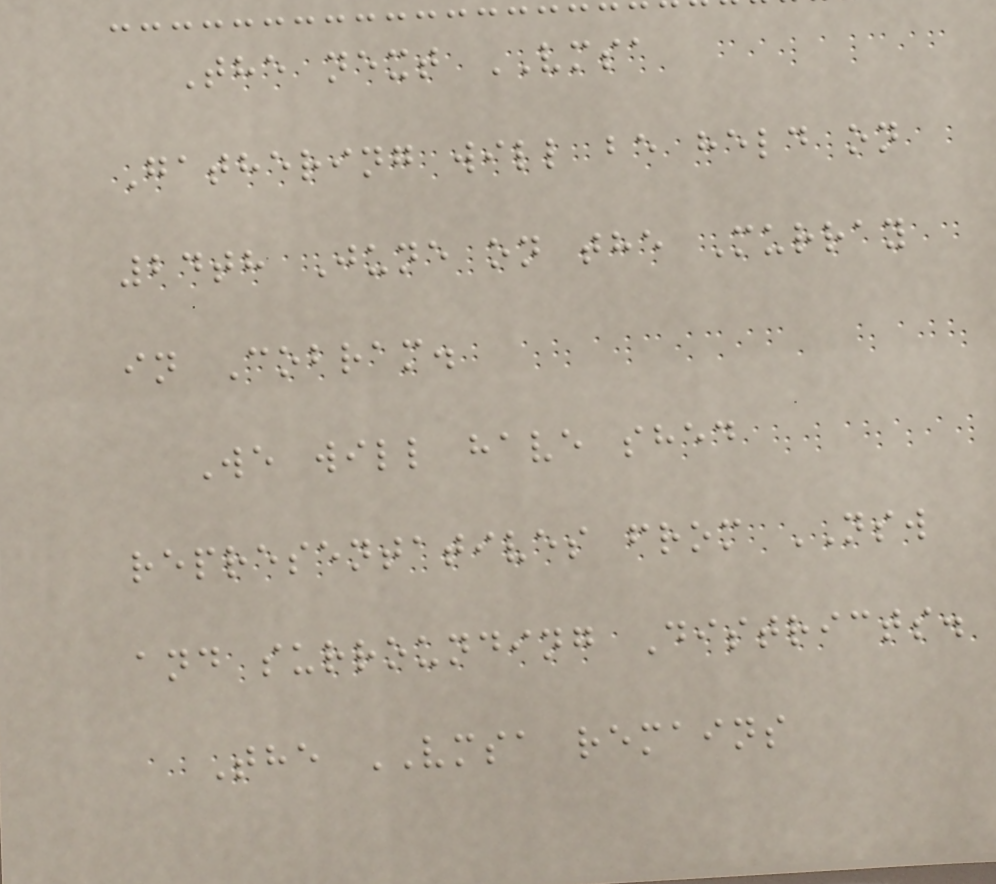The next VMSA
Gathering will be held on
24th June on the Murray
in Cobram.
We will have shed
representatives from NSW
and surrounding Districts.
The VMSA remains
